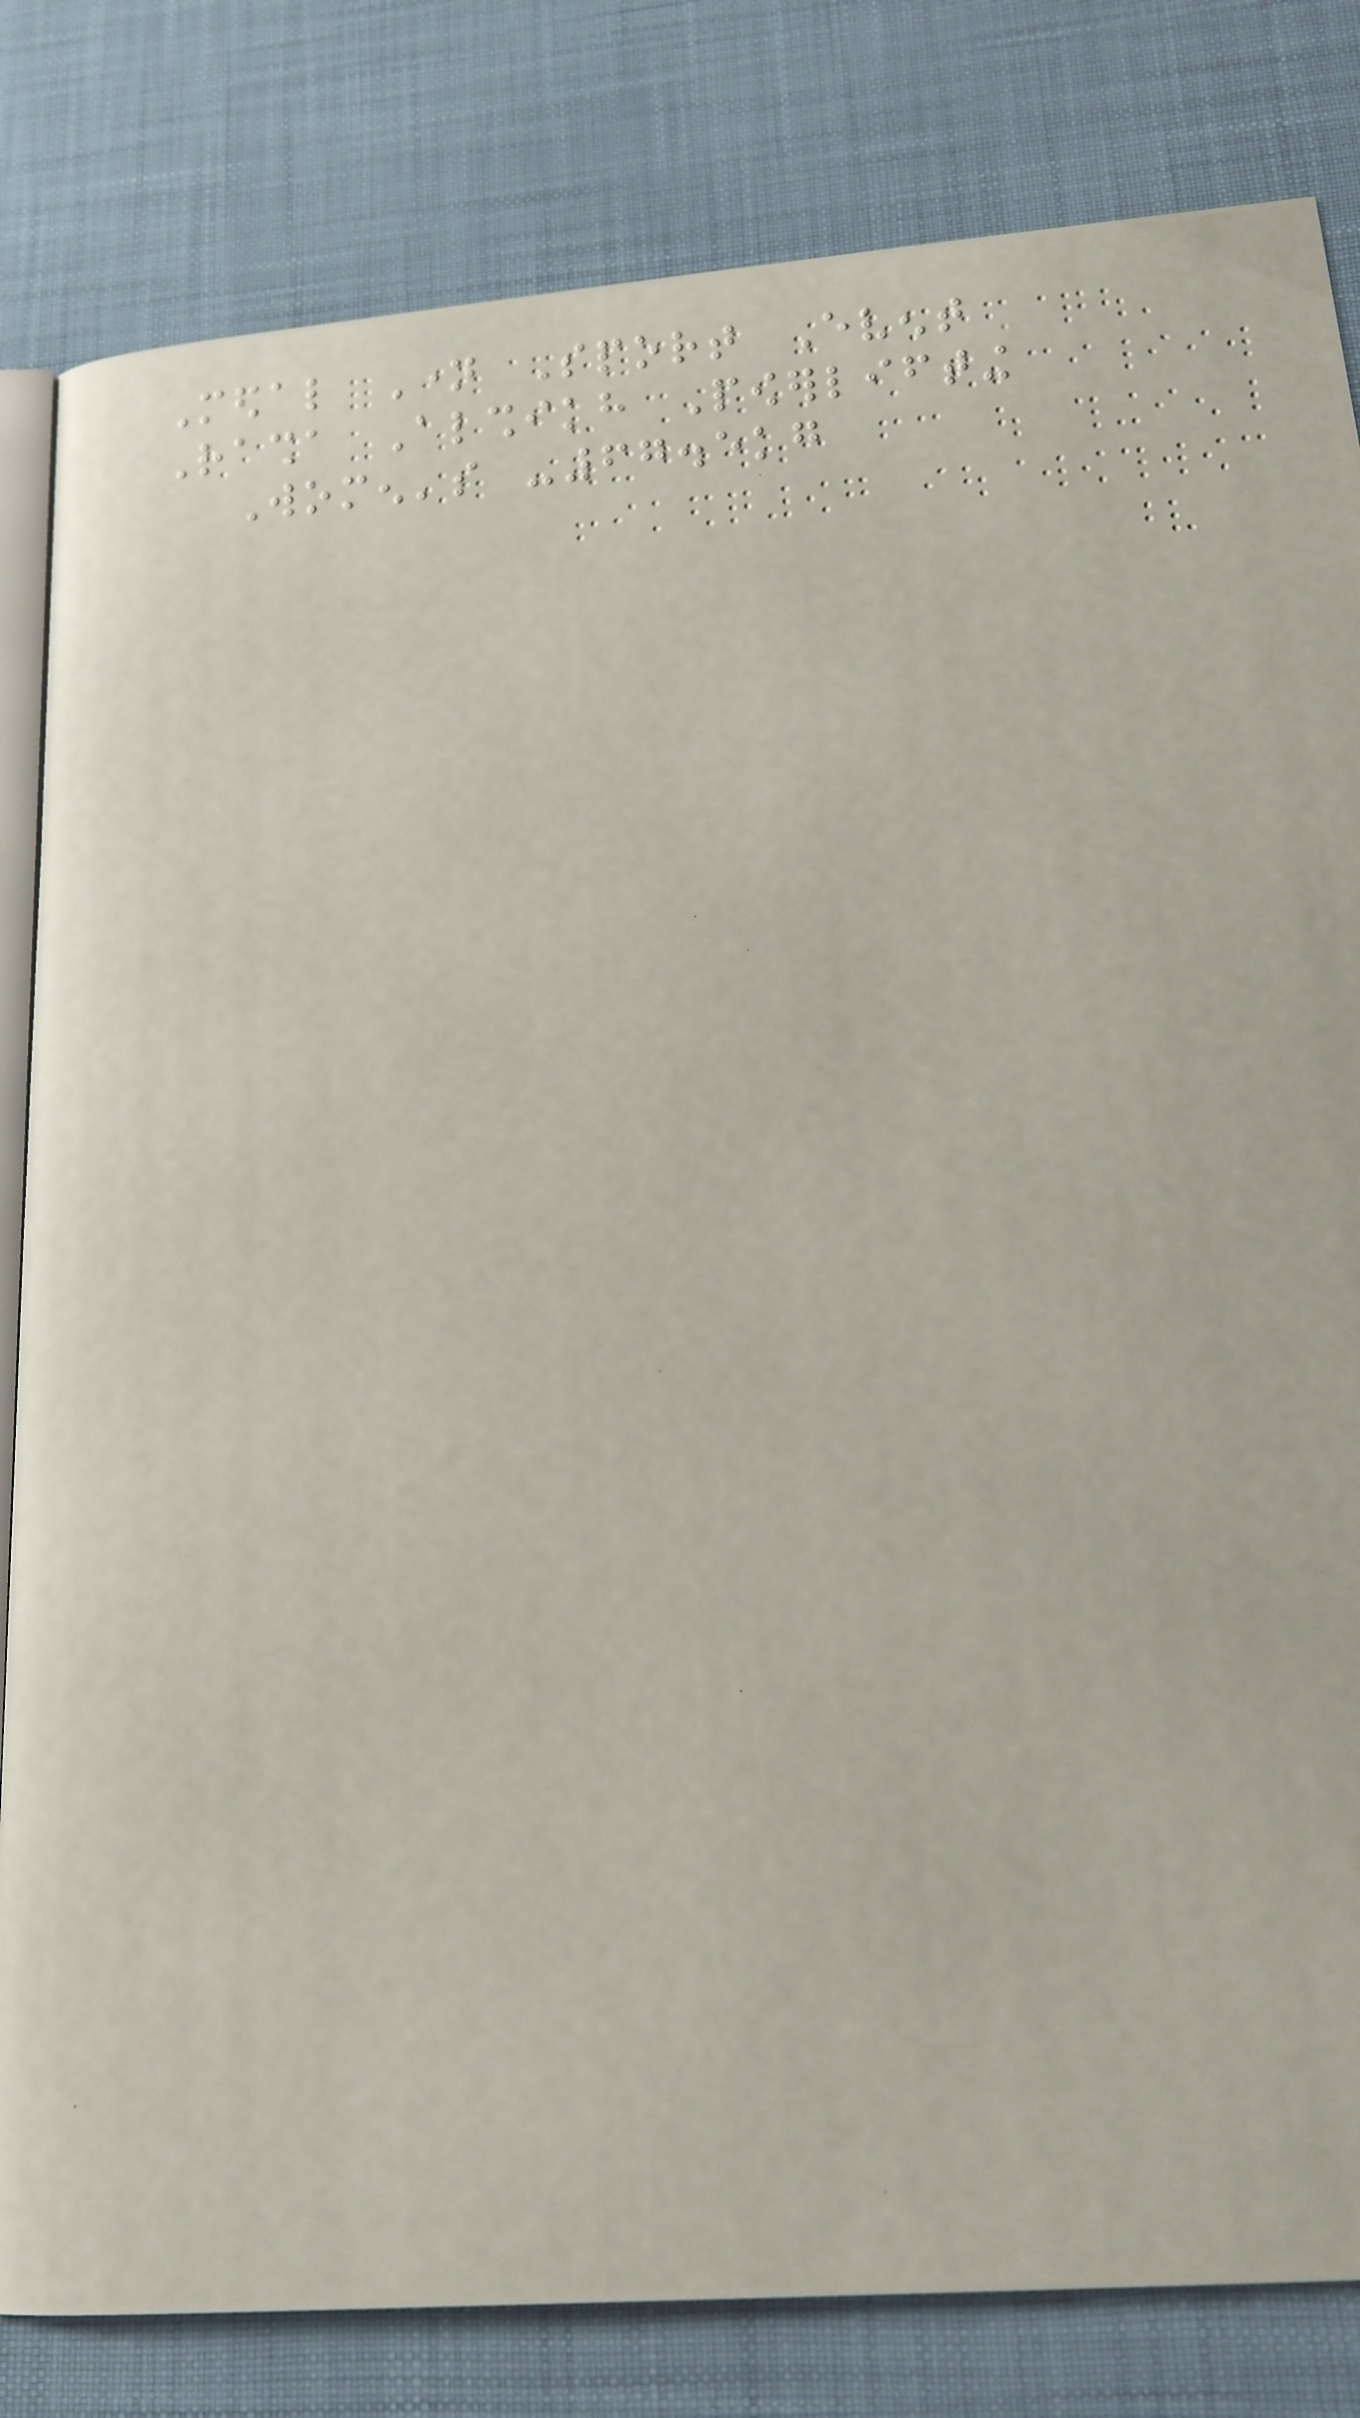Medal Name Sport Event
Rasha Alshikh Powerlifting
Women's -67.5kg
